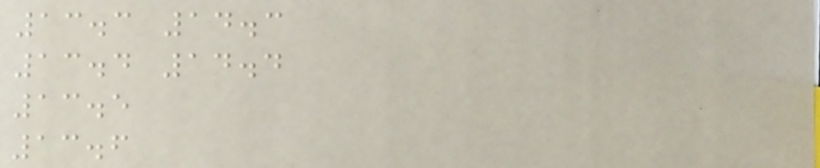13.3 14.3
13.4 14.4
13.5
13.6
